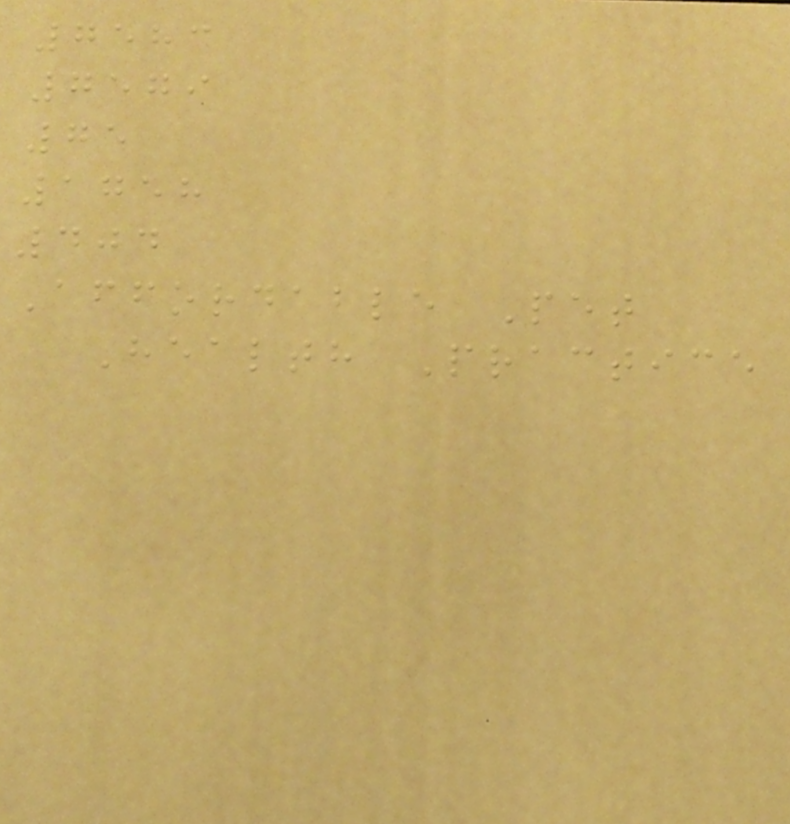7583
7579
75
1758
404
Affordable Pet
Health Practice
